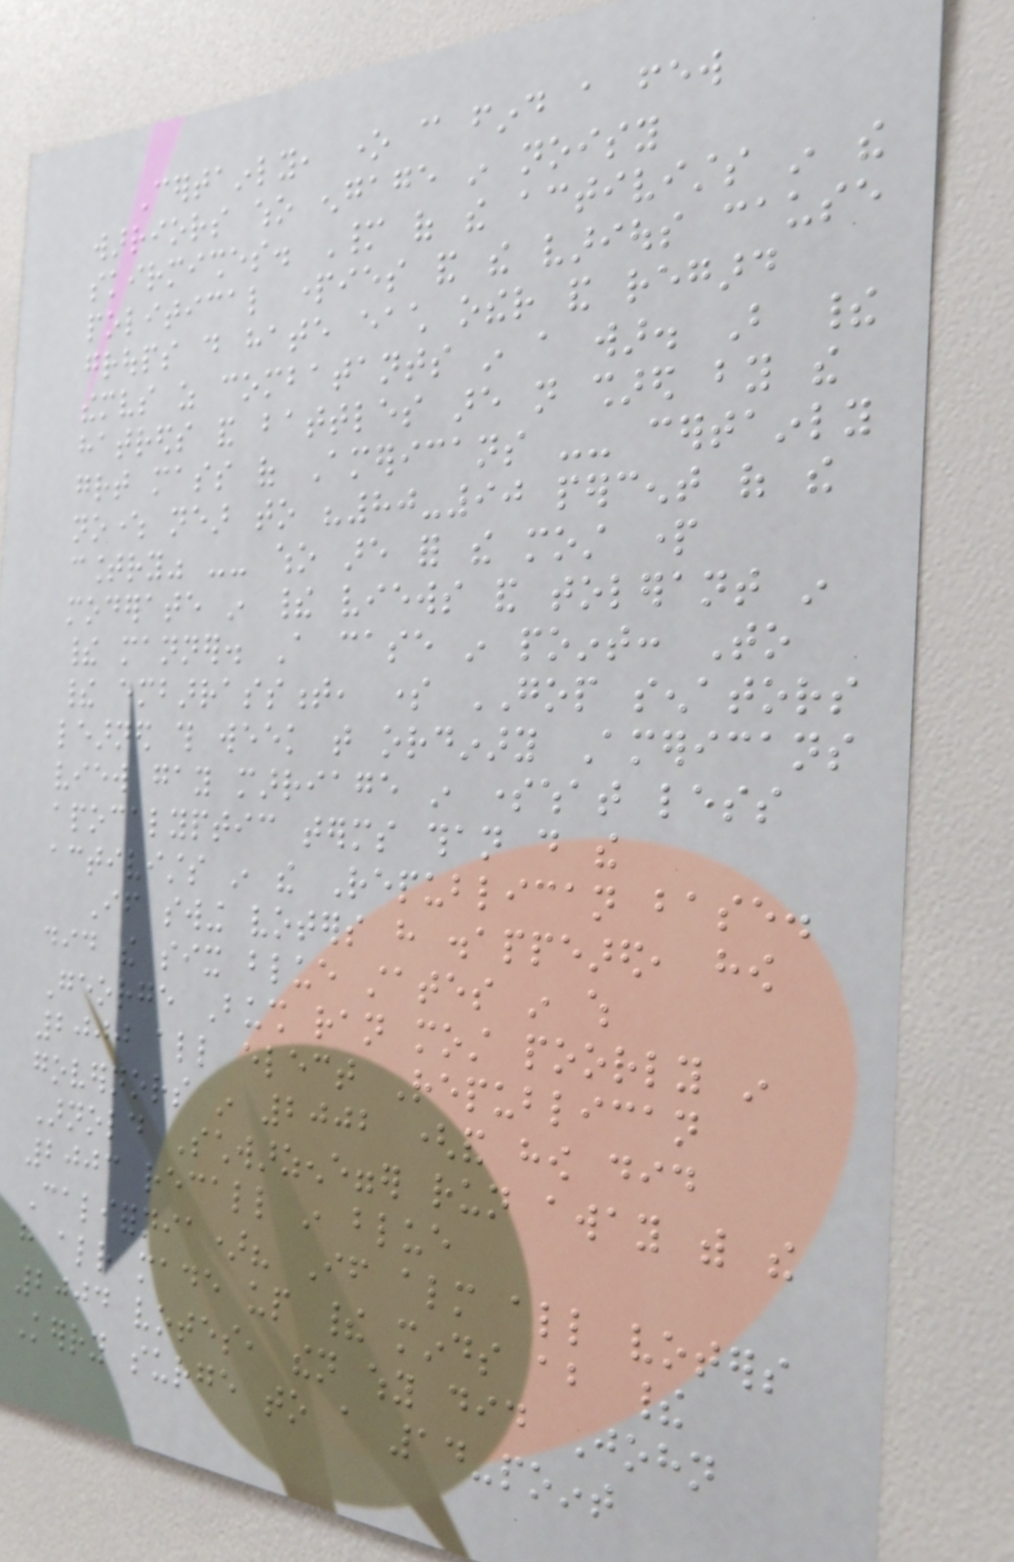Certainly, one can find a few
warriors who engage in noisy
skirmishes. Many of the activists in the
political parties and the various cause
groups do hate each other and regard
themselves as combatants in a war. But their
hatreds and battles are not shared by the
great mass of Americans -- certainly
nowhere near to "80-90 percent of the
country" -- who are for the most part
moderate in their views and tolerant in
their manner. A case in point: To
their embarrassment, some GOP senators
learned this week that ordinary Americans
view gay marriage in somewhat less
apocalyptic terms than do the
activists in the Republican base.
If swing voters have disappeared, how
did the six blue states in which
George Bush ran most poorly in
2000 all elect Republican
governors in 2002 (and how did
Arnold Schwarzenegger run away with the
2003 recall in blue
California)? If almost all voters
have already made up their minds about their
2004 votes, then why did John
Kerry surge to a 14-point
